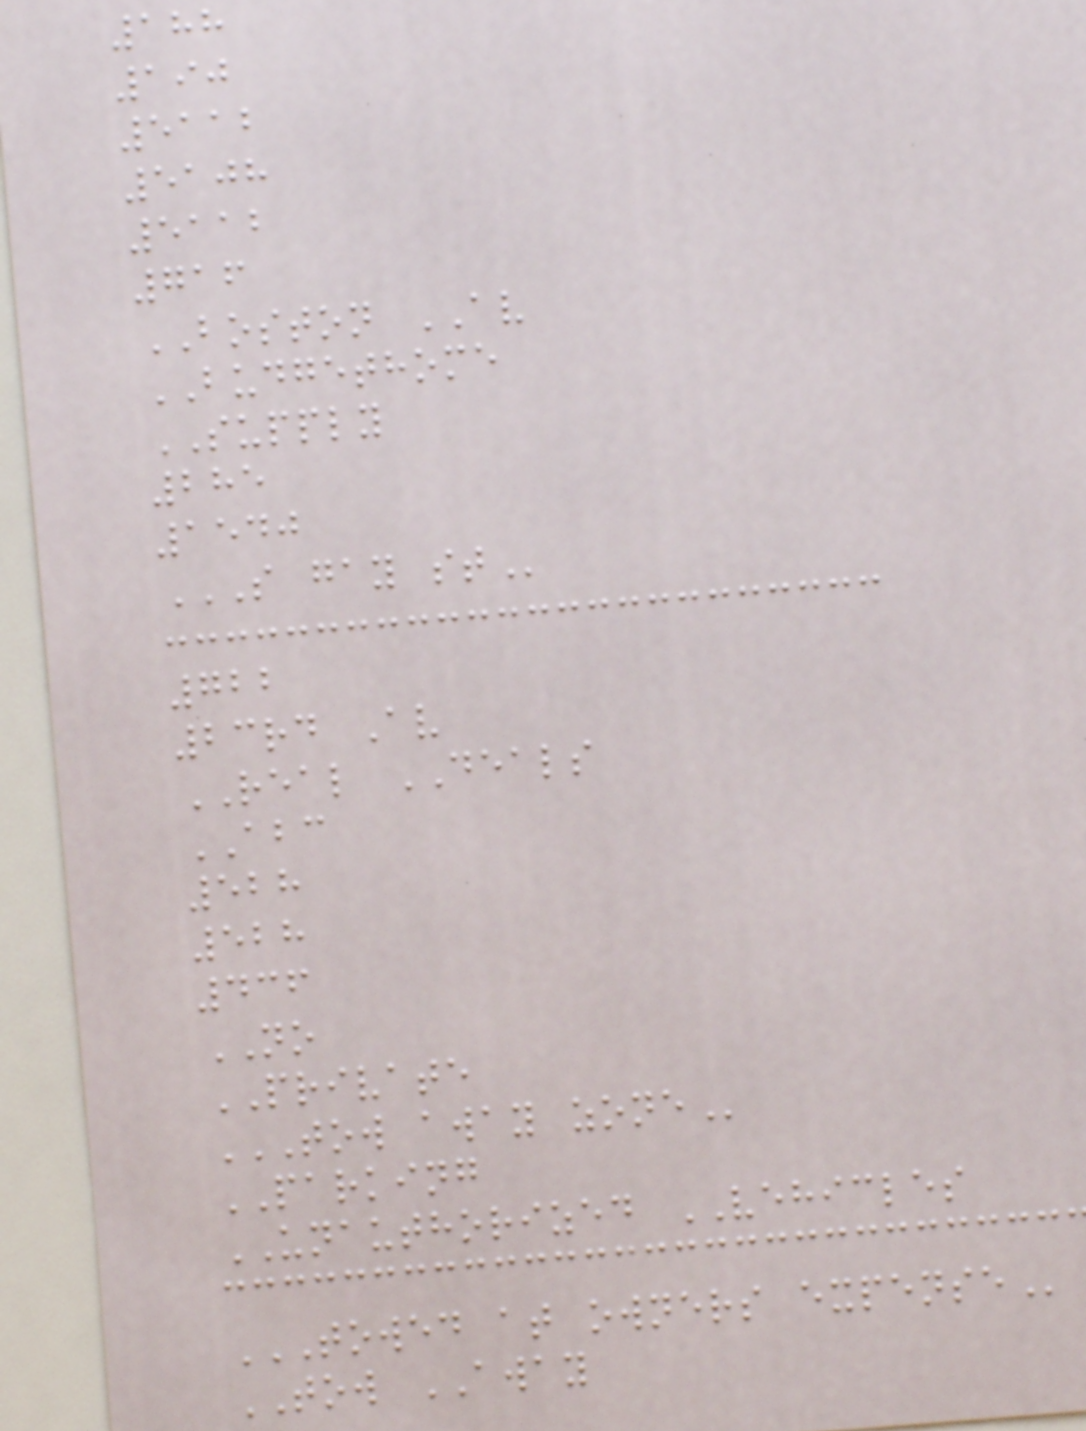188
190
5112
5108
5112
716
BOSTON AV
BUDGETHOME
SUPPLY
285
1540
S GAY ST
722
23rd Av
REAL DEALS
ABC
528
528
436
NO
PRIVATE
TOW AWAY ZONE
PARKING
UNAUTHORIZED VEHICLES
TOWED AT OWNERS EXPENSE
TOW AWAY
